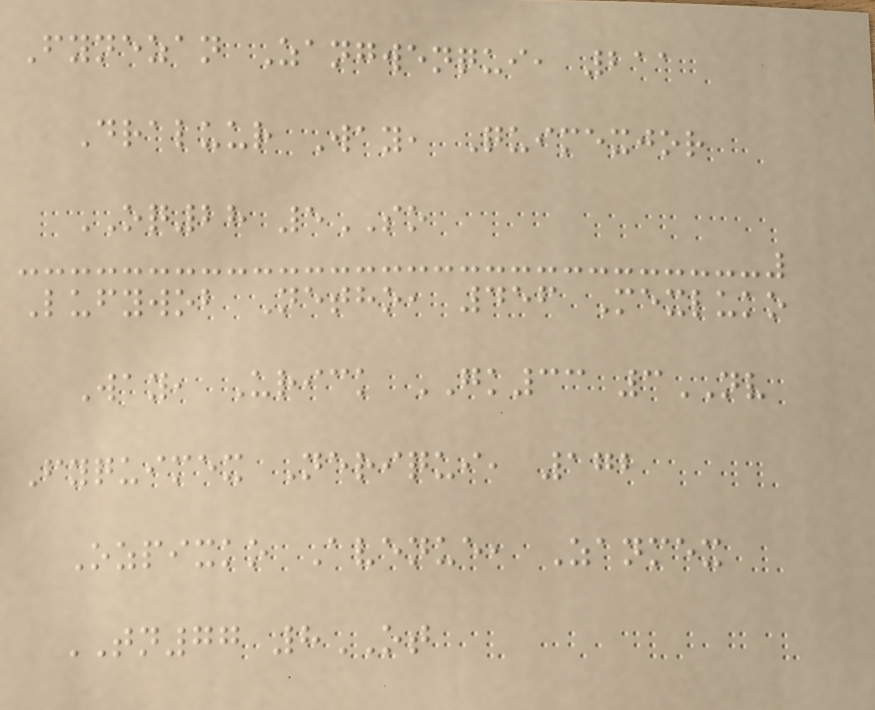Fynezan Zangwenqui, 211
Draluur Way, Quimexjor
OQ28 5SO
Lufywob Netho, 456 Mexluko
Way, Urick GK33 3NV
Fyquimex Neriqui, 172
Ozpixko Avenue, Zanmex
TN77 8OT
